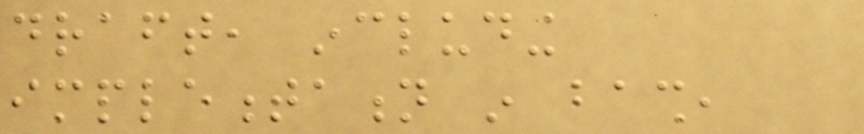draft, including
implementation in bash,
